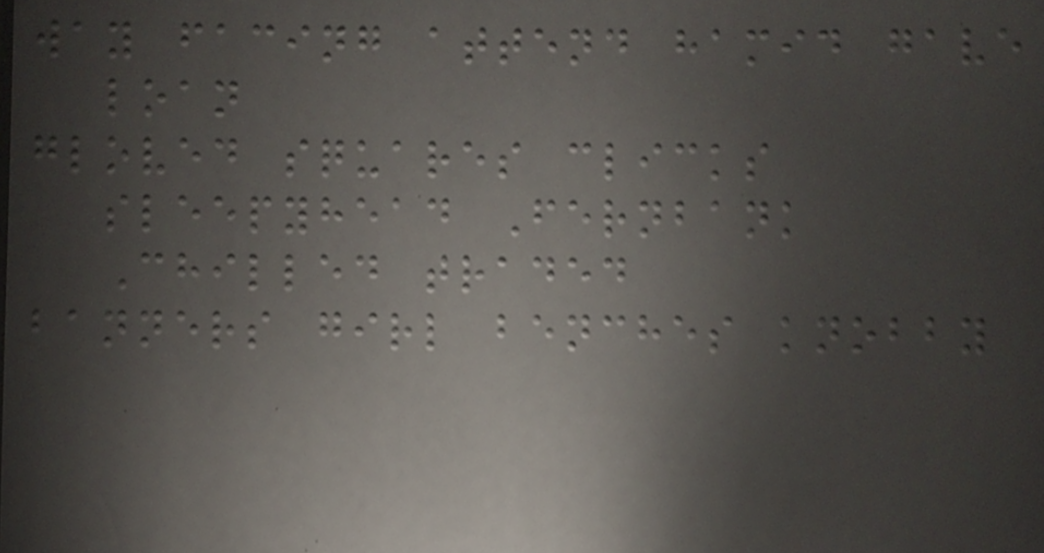way facing attend hamid gave
loan
gloved squares clicks
sleepyhead Fernbank
Chilled traded
banners girl benches knobby
